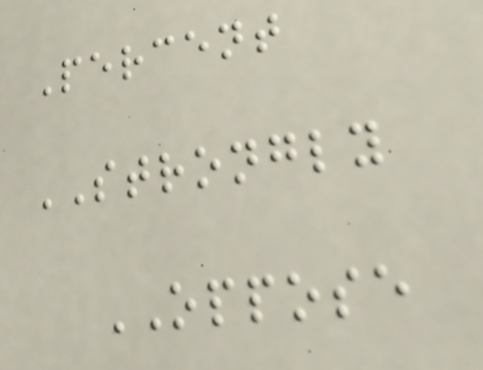Percent
STRONGLY
OPPOSE
